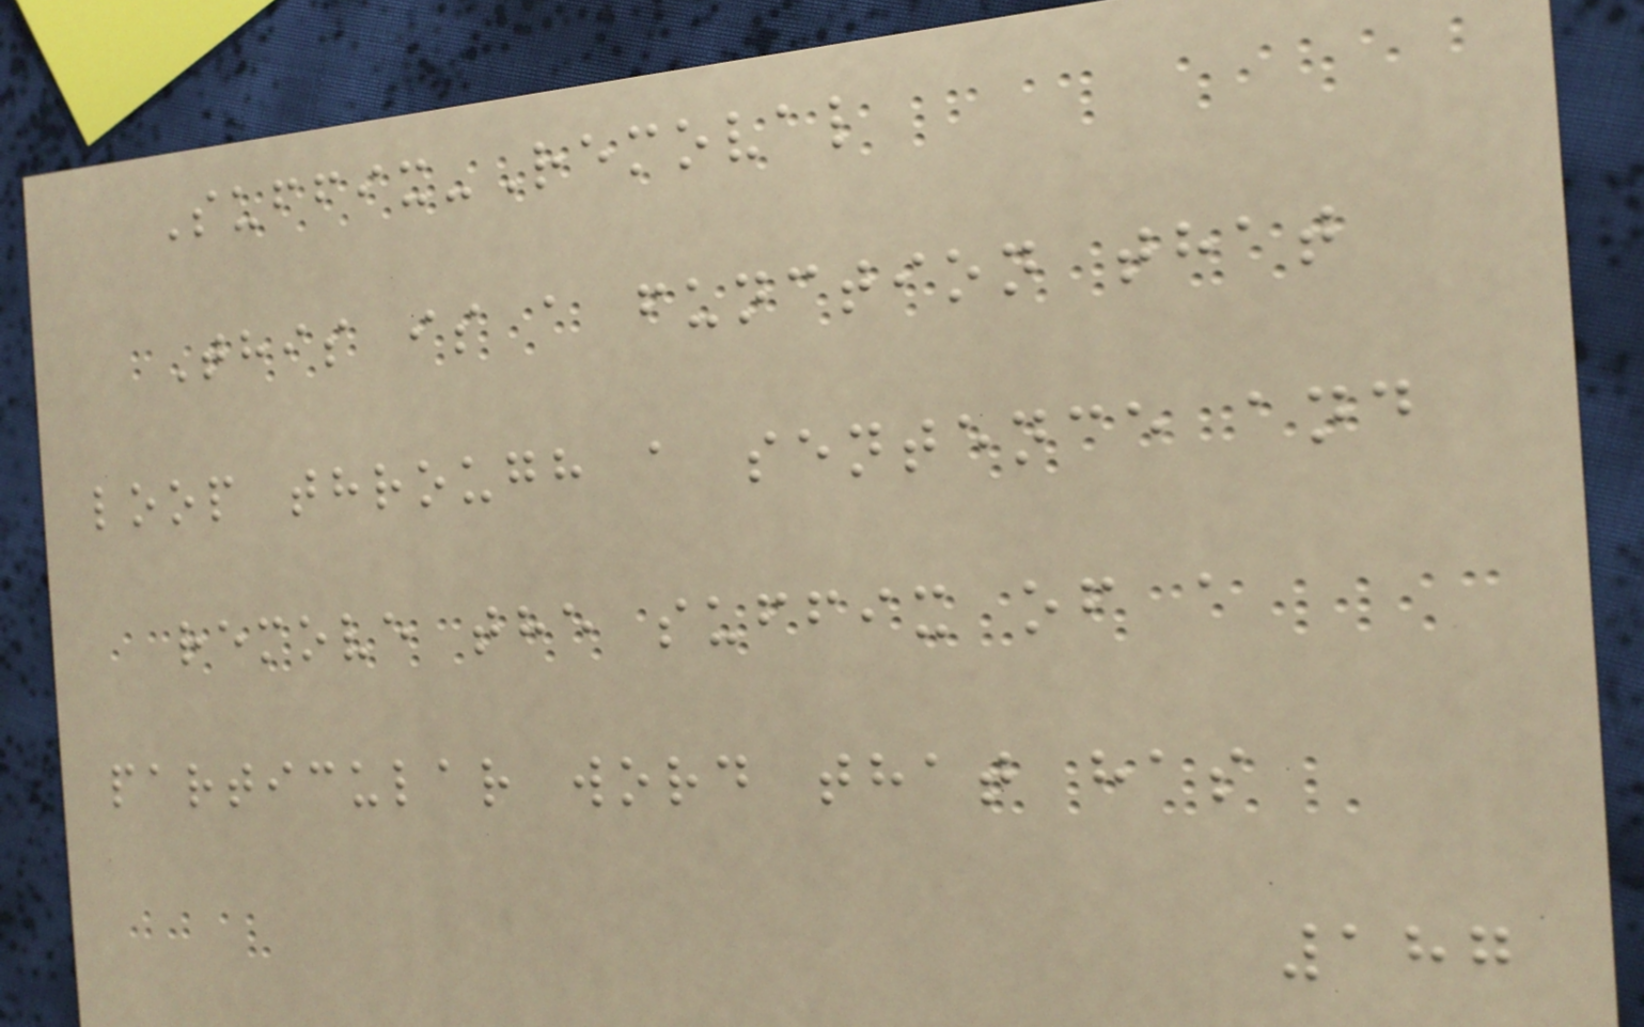Suffix-Removal
This is a function that
loop through a sentence and
remove the suffix of a
particular word that has
187
